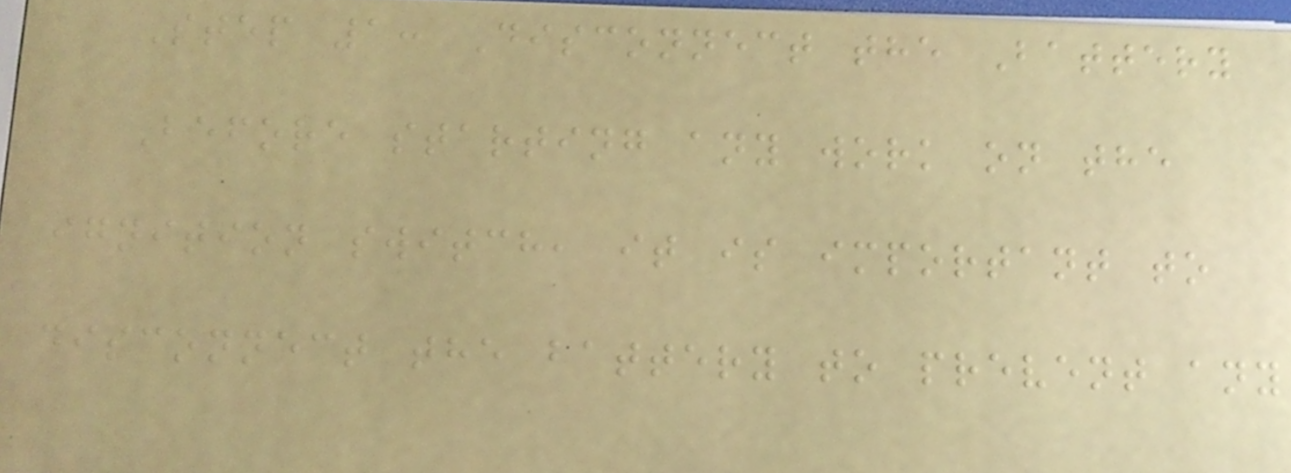Step 1: Disconnect the Battery
Before starting any work on the
ignition switch, it is important to
disconnect the battery to prevent any
